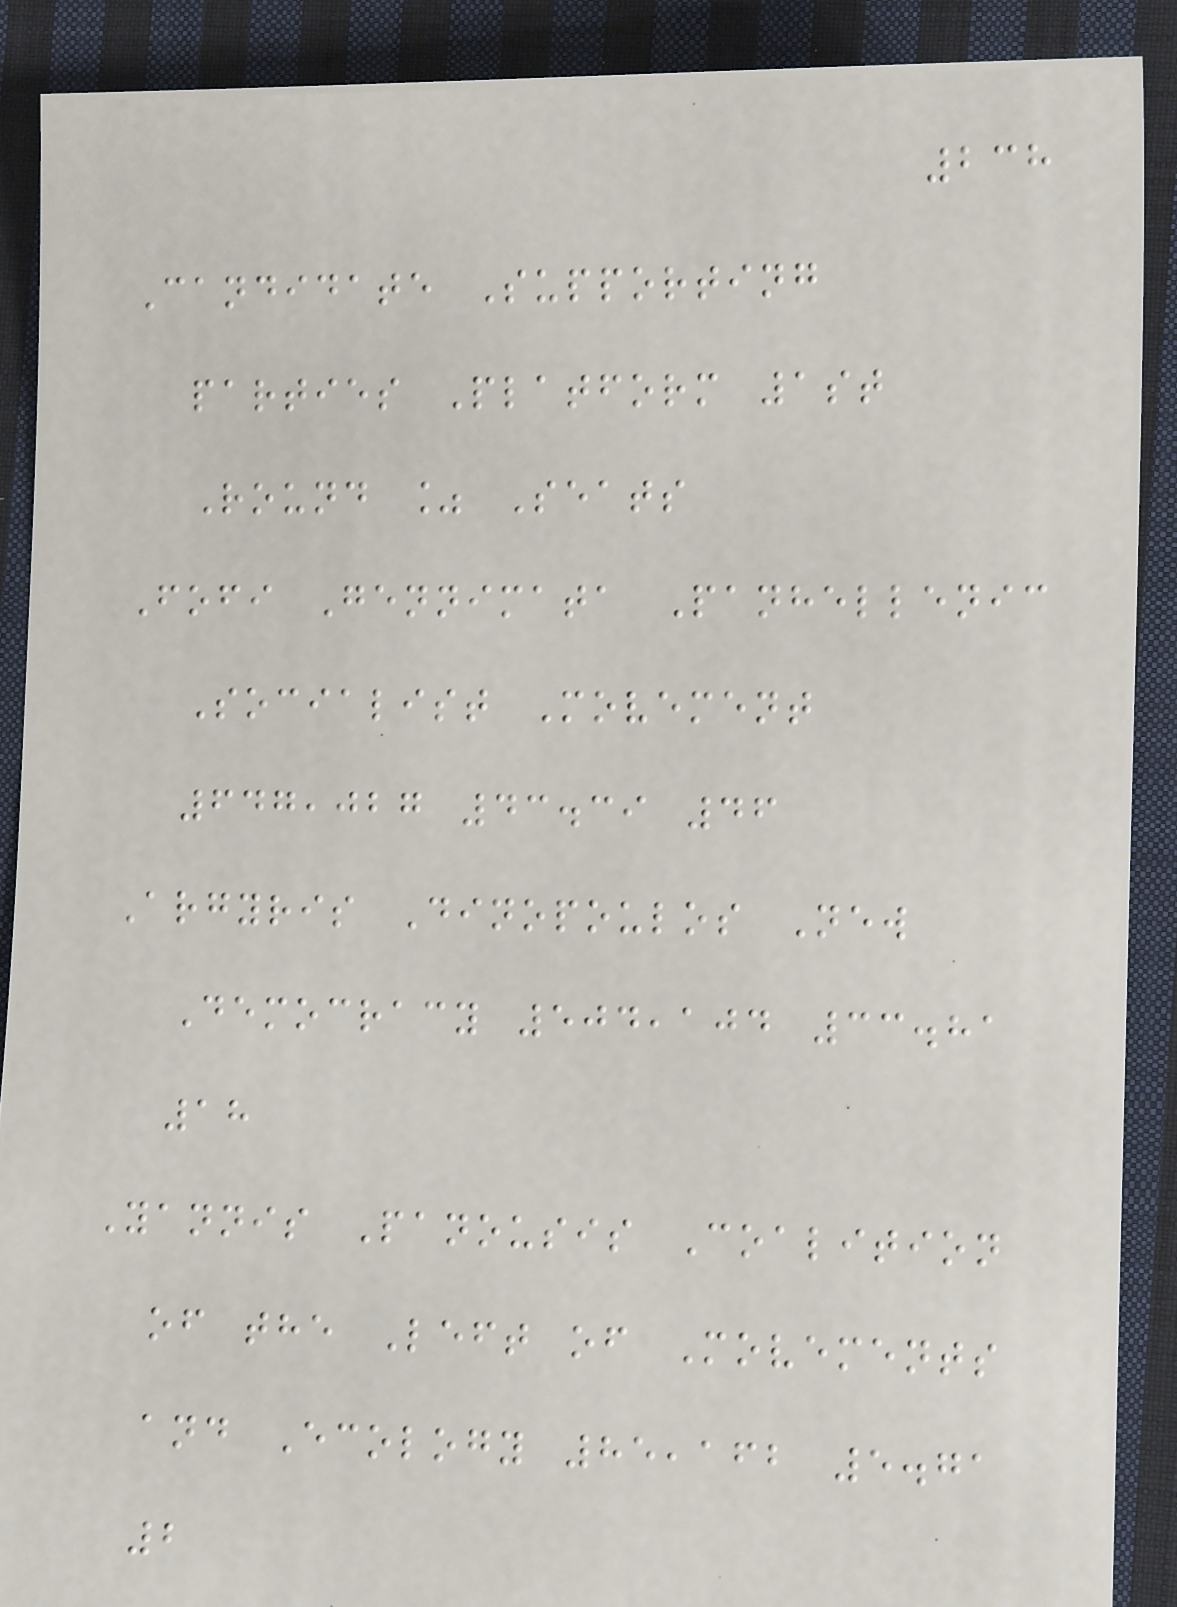238
Candidate Supporting
parties Platform 1st
Round % Seats
Fofi Gennimata Panhellenic
Socialist Movement
647,027 43.39 46
Argyris Dinopoulos New
Democracy 504,104 33.81
18
Yannis Panousis Coalition
of the Left of Movements
and Ecology 85,162 5.71
2
